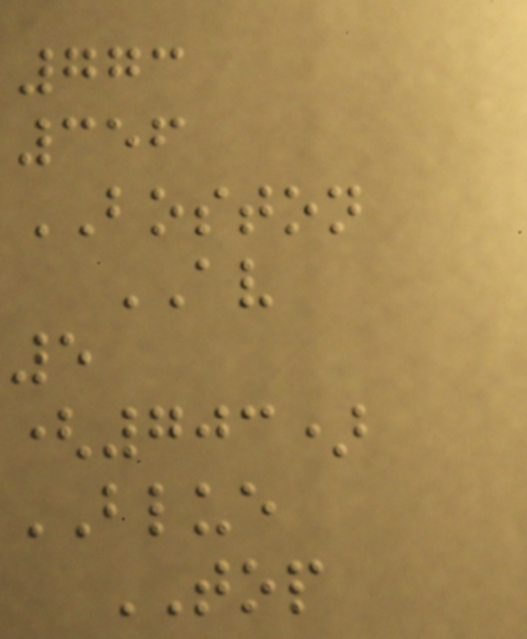773
356
BOSTON
AV
5
(703)
BLUE
TOP
